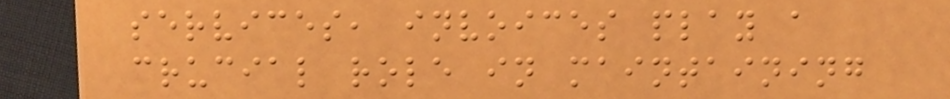services, invoices play a
crucial role in maintaining
